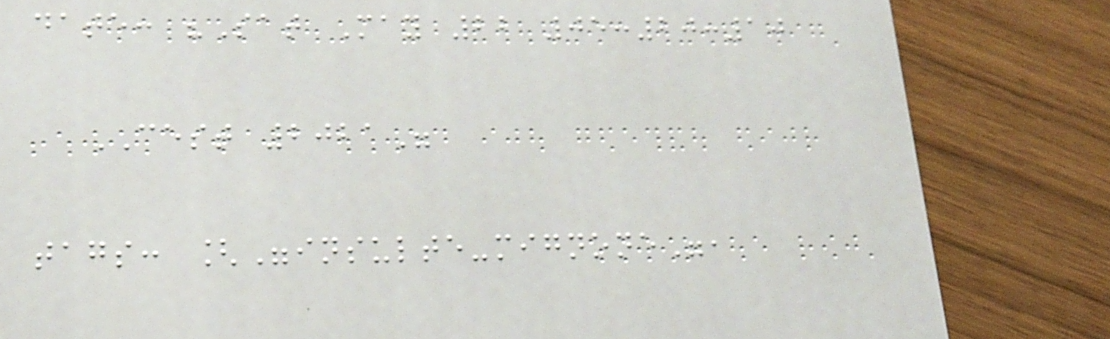date: "Sat May 22 05:20:10
CEST 2021"
tags: ["insulte-mignone",
